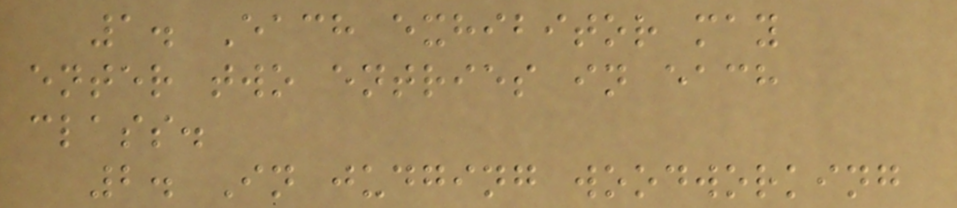1. Each exhibitor may
enter two entries in each
class.
2. In judging woodworking
